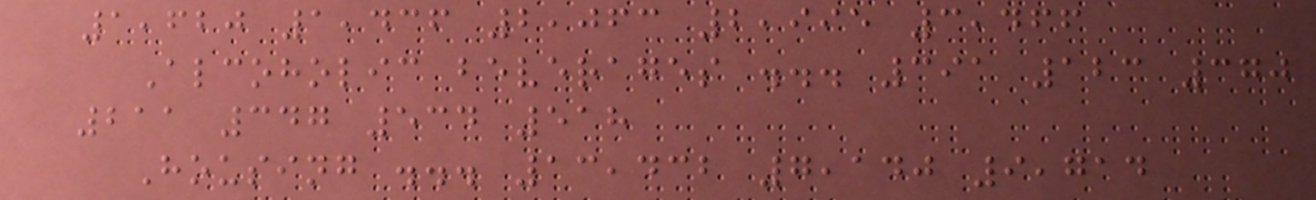1,620 1,436 2,063 2,995 3,466
Alcoholic beverages ... 391 123 370
211 347 534 518
Housing ... 13,432 7,140 9,714
